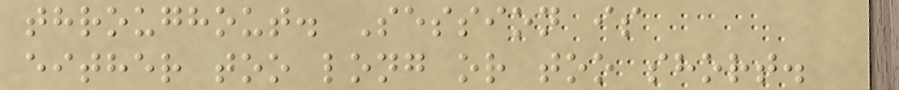throughout. Session is
either too long or too short.
